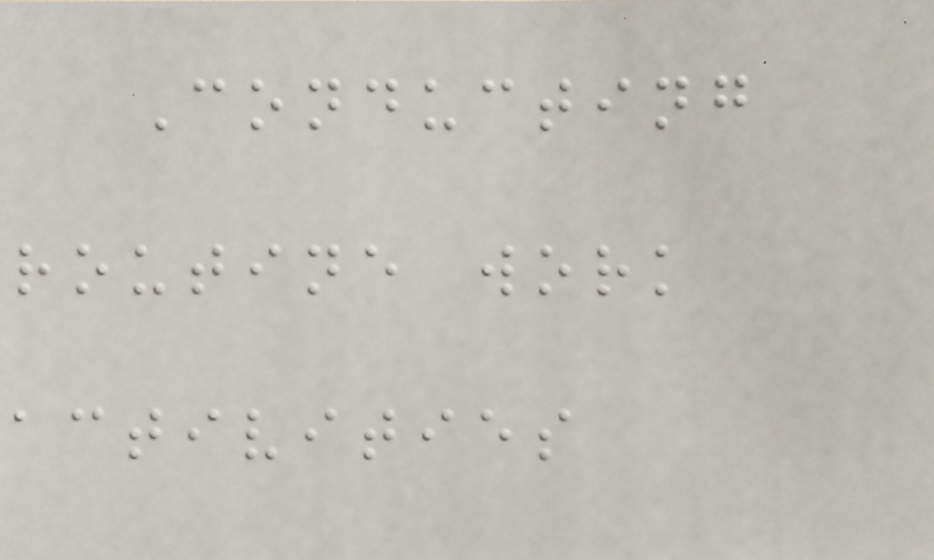Conducting
routine work
activities
